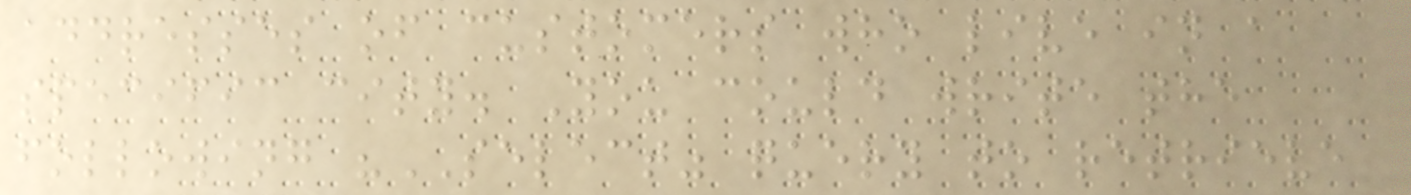addresses of customers who live in a
specific city. You could write the
following "SELECT" query to retrieve
